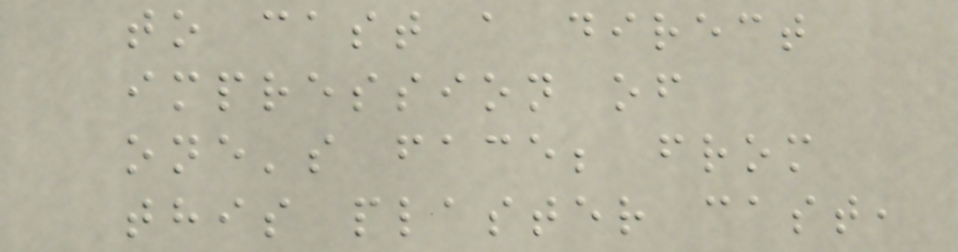to cast a direct
impression of
one's face; from
this plaster cast,
